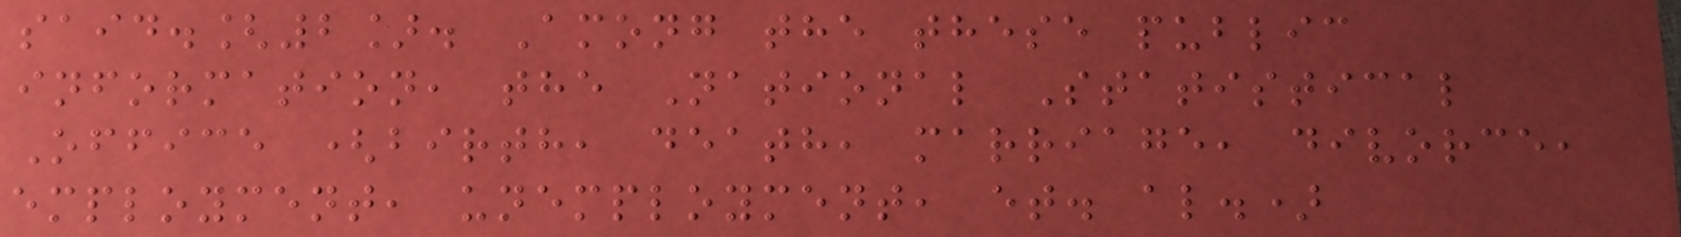said.[2]. Among the these public
information, the National Statistical
Office (birth, death, marriage, divorce,
employment, unemployment, et. al.)
